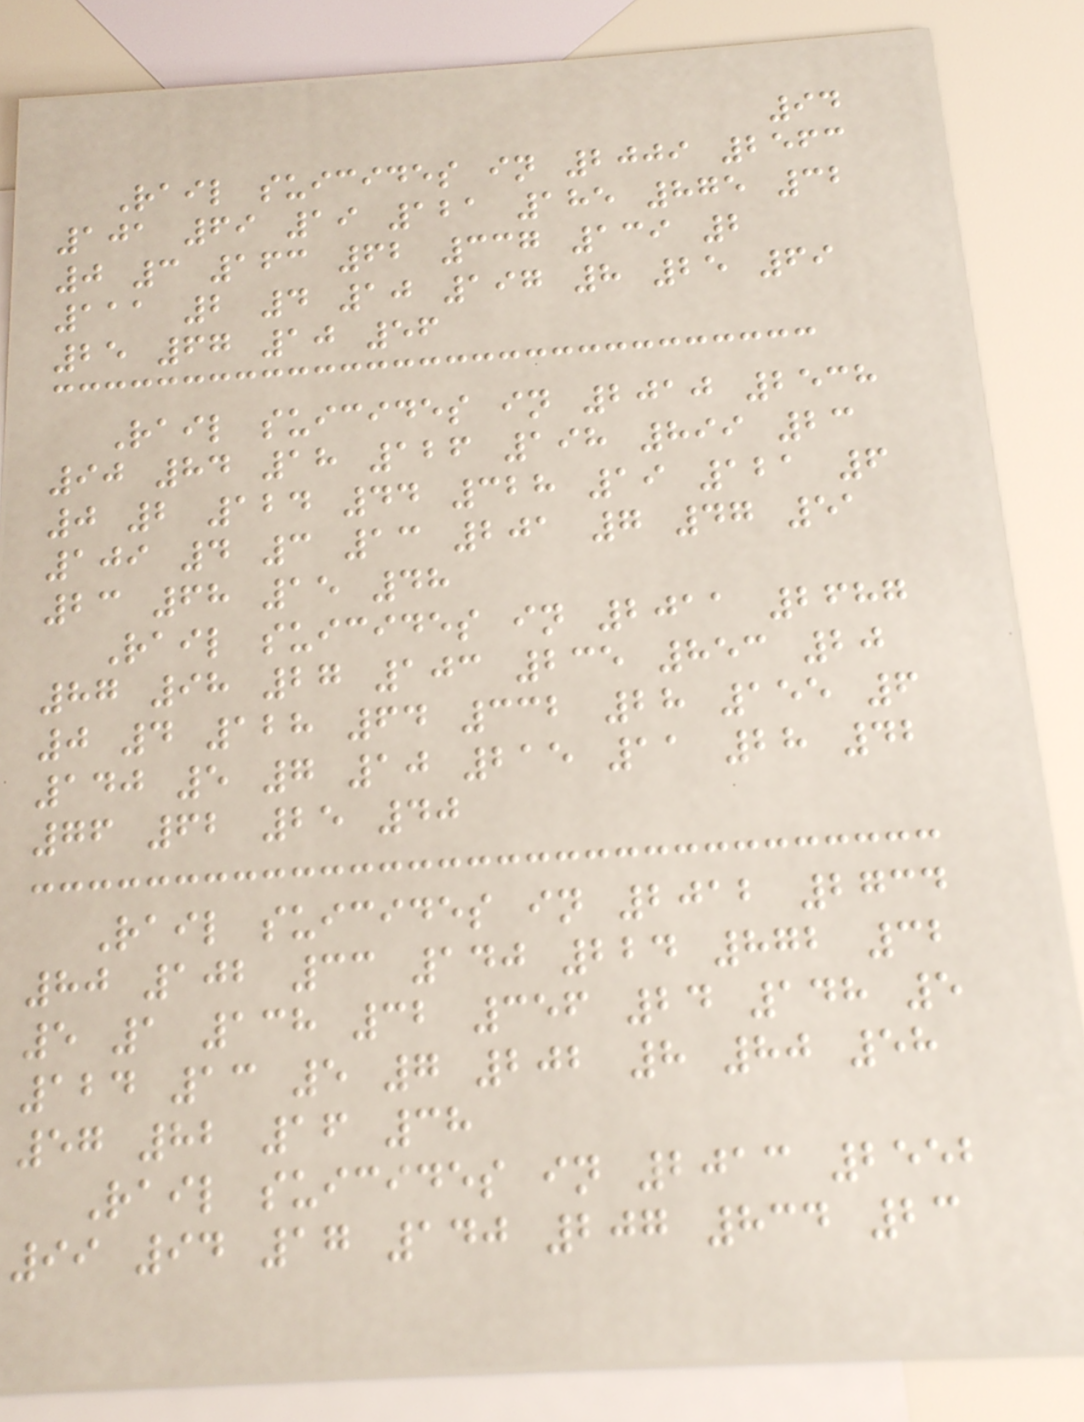94
Rail suicides in 2009 2563
101 69 19 121 185 875 32
0 3 163 62 337 139 2
111 2 4 10 197 8 25 69
25 67 10 56
Rail suicides in 2010 2538
90 84 18 126 198 899 23
0 2 124 44 328 19 121 6
109 4 3 13 201 7 47 51
23 68 15 48
Rail suicides in 2011 2687
87 98 27 103 235 853 20
0 4 128 64 332 28 155 6
140 5 7 10 215 11 28 42
76 62 25 40
Rail suicides in 2012 2734
80 102 33 140 224 872 32
5 1 138 32 356 24 148 5
124 13 5 7 202 8 80 58
57 82 16 38
Rail suicides in 2013 2552
99 94 17 140 207 834 23
